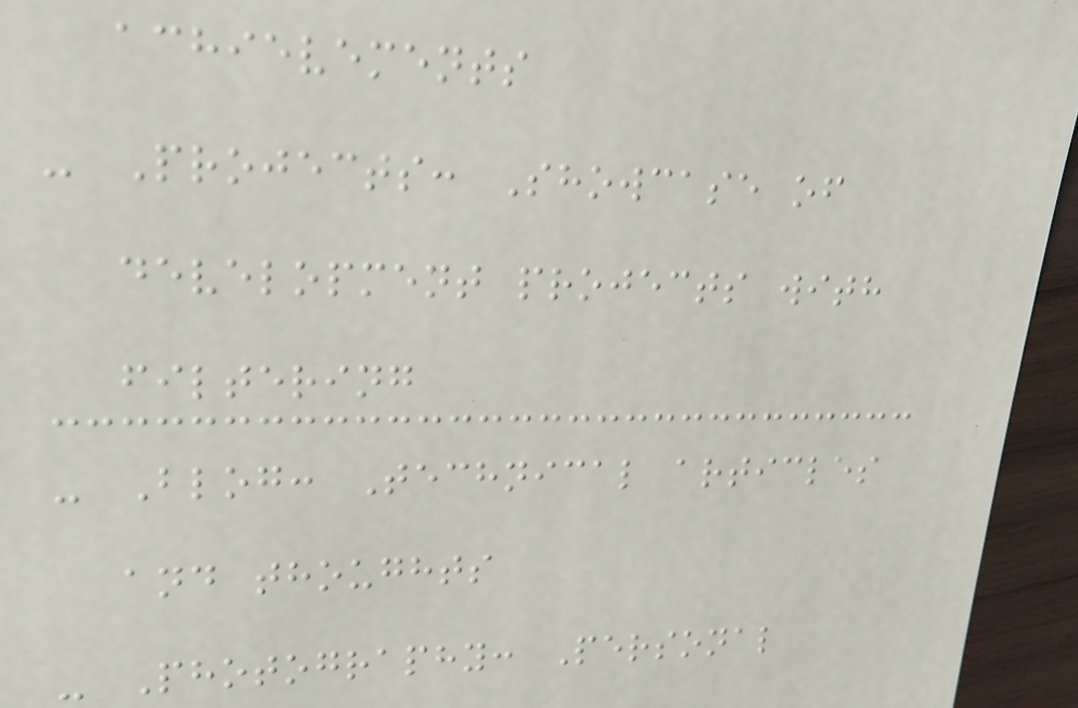achievements
- Projects: Showcase of
development projects with
filtering
- Blog: Technical articles
and thoughts
- Photography: Personal
